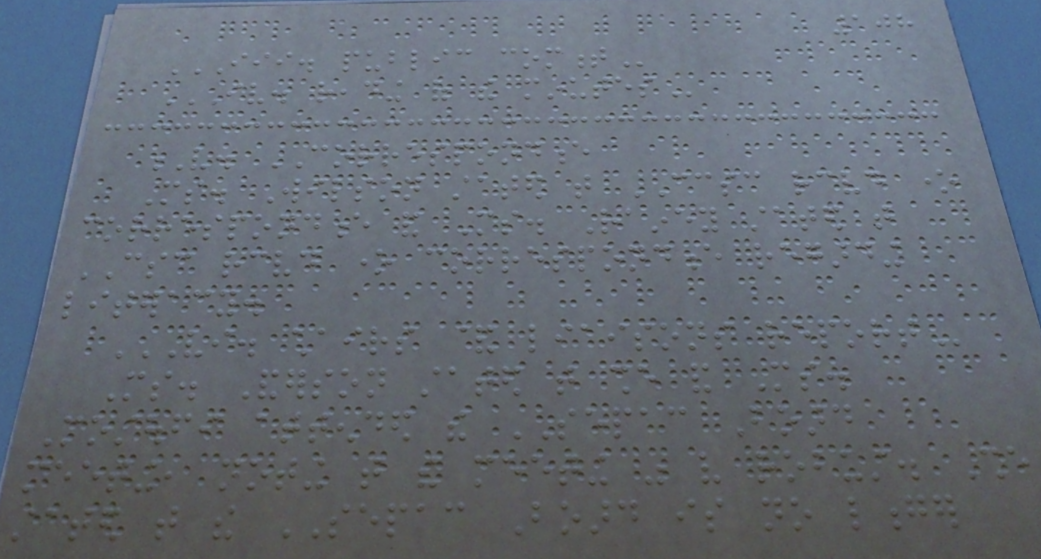108
III. PUBLIC COMMENT
IV. READING OF THE MINUTES
V. CORRESPONDENCE
Ms. Wilson stated that CCSC received one
correspondence and Ms. Rainey stated that
CSC received one correspondence regarding
literacy.
VI. CHAIRS & LIAISONS REPORT
Ms. Anderson stated that she and Ms.
Mostoufi attended the SEPAC Board
meeting, noting that the meeting was very robust. She
stated that the SEPAC Board is no longer
